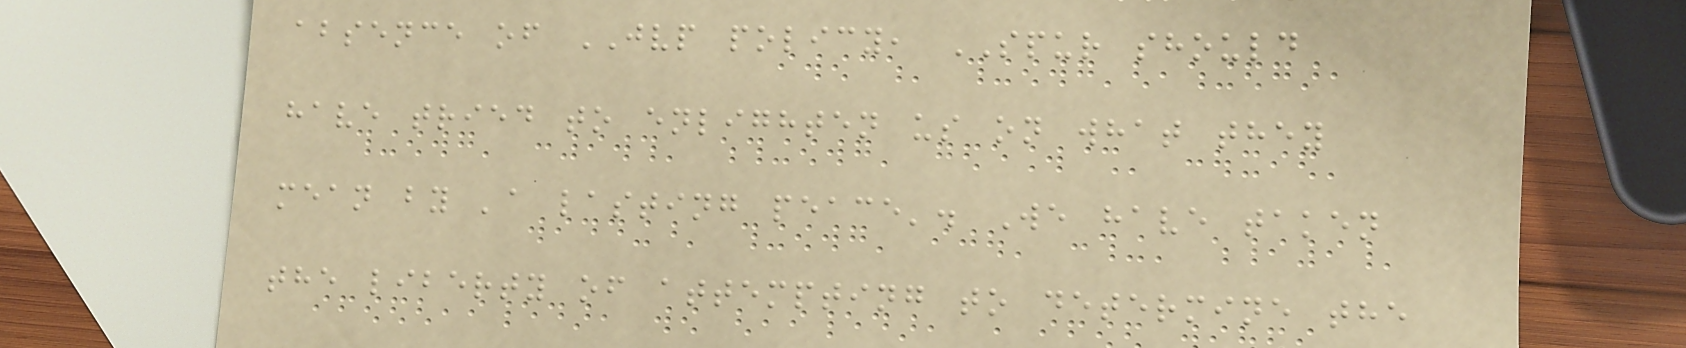absence of JVP policy, SPUR should
have tried to enlighten us on what they
mean by 'a lasting peace'. We have taken
the liberty of attempting to determine the
